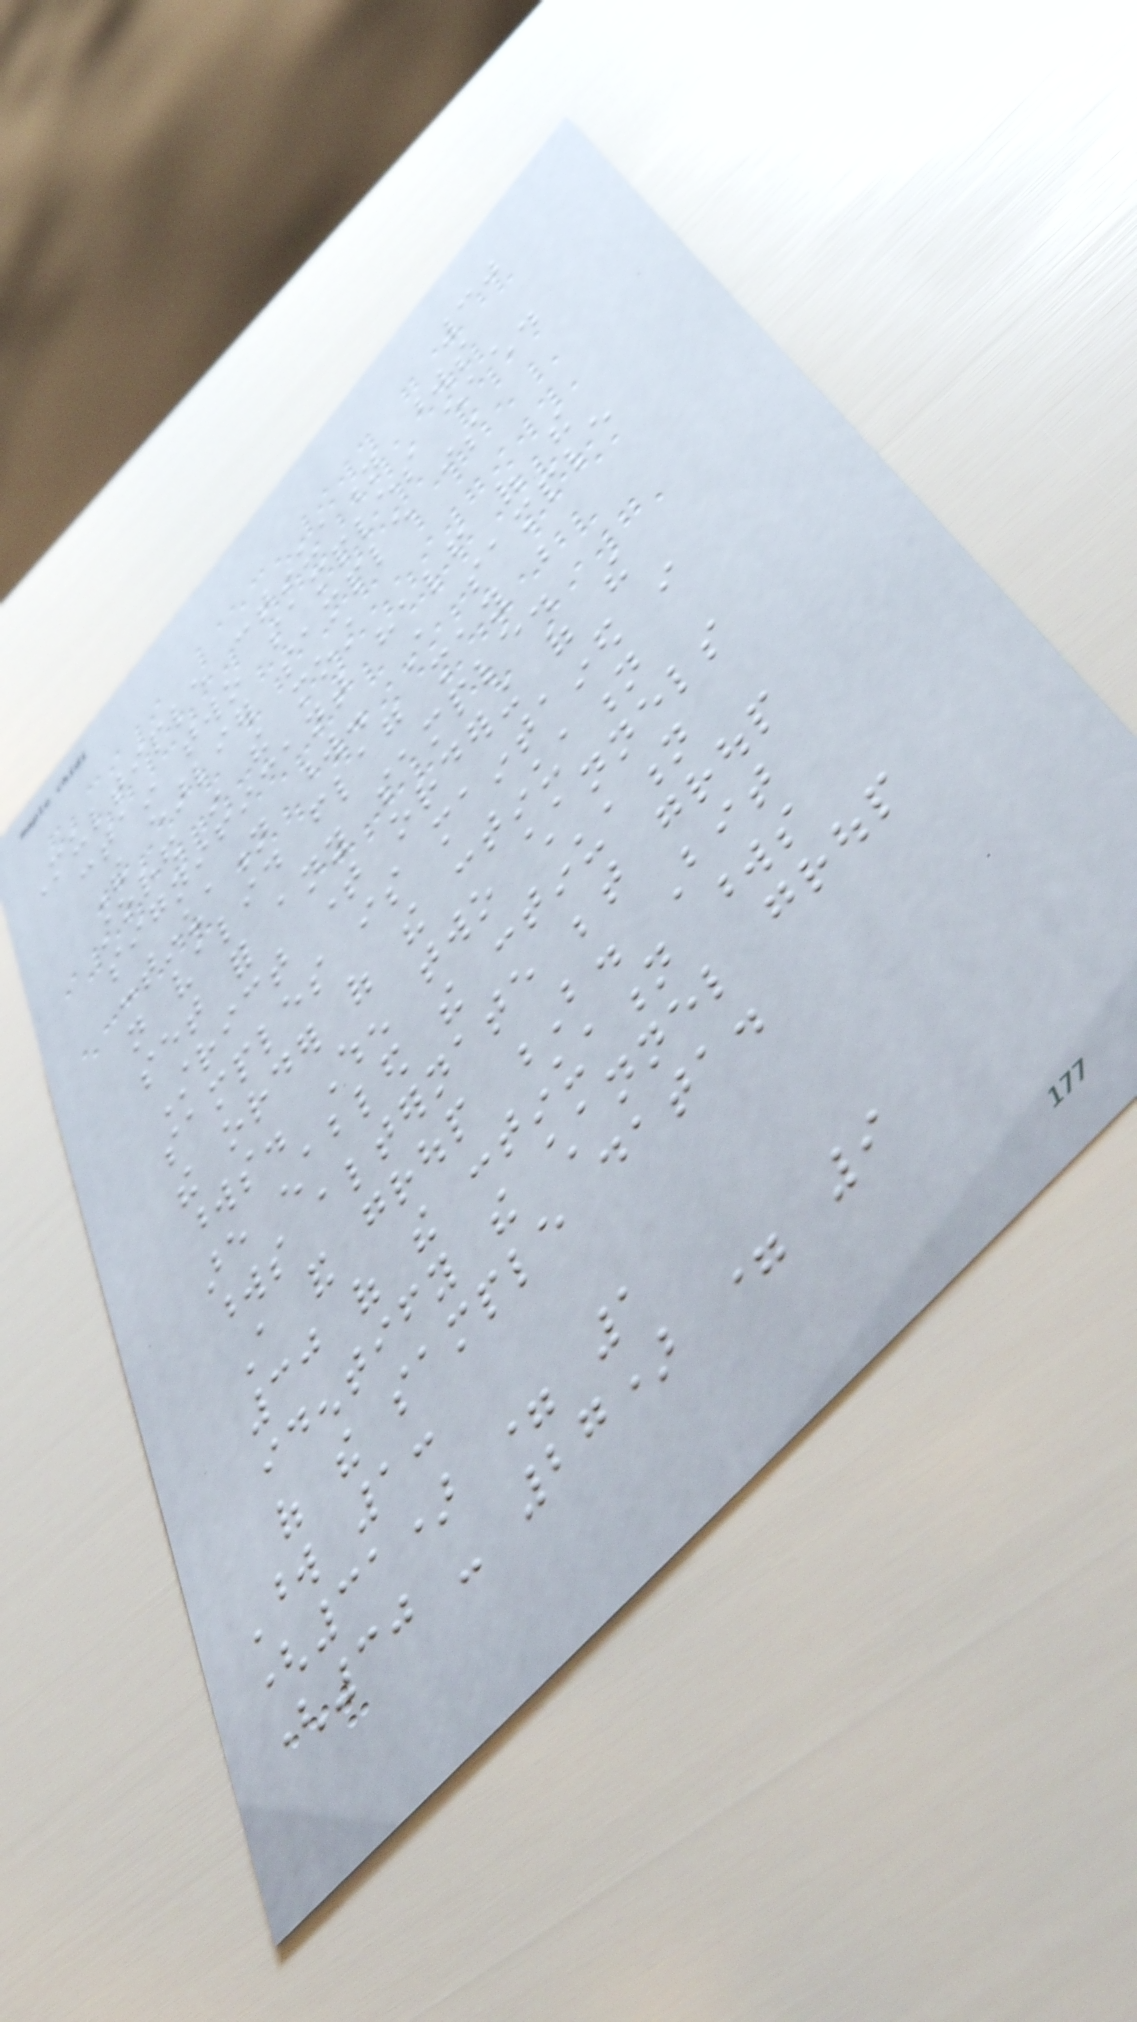30
Multiple continuation words
contain two samples each.
The earlier sample is
stored in the most
significant half of the
continuation word. A sample
not valid flag may be
set for any sample.
Strict time ordering of the
samples is maintained in
the order of the continuation
words. When two channels
are enabled the continuation
words alternate between group
A and group B. Bit
30 of the continuation words
identify the channel group
of the sample data.
Word 1:
(31) = 1
(30 - 27) = 9
